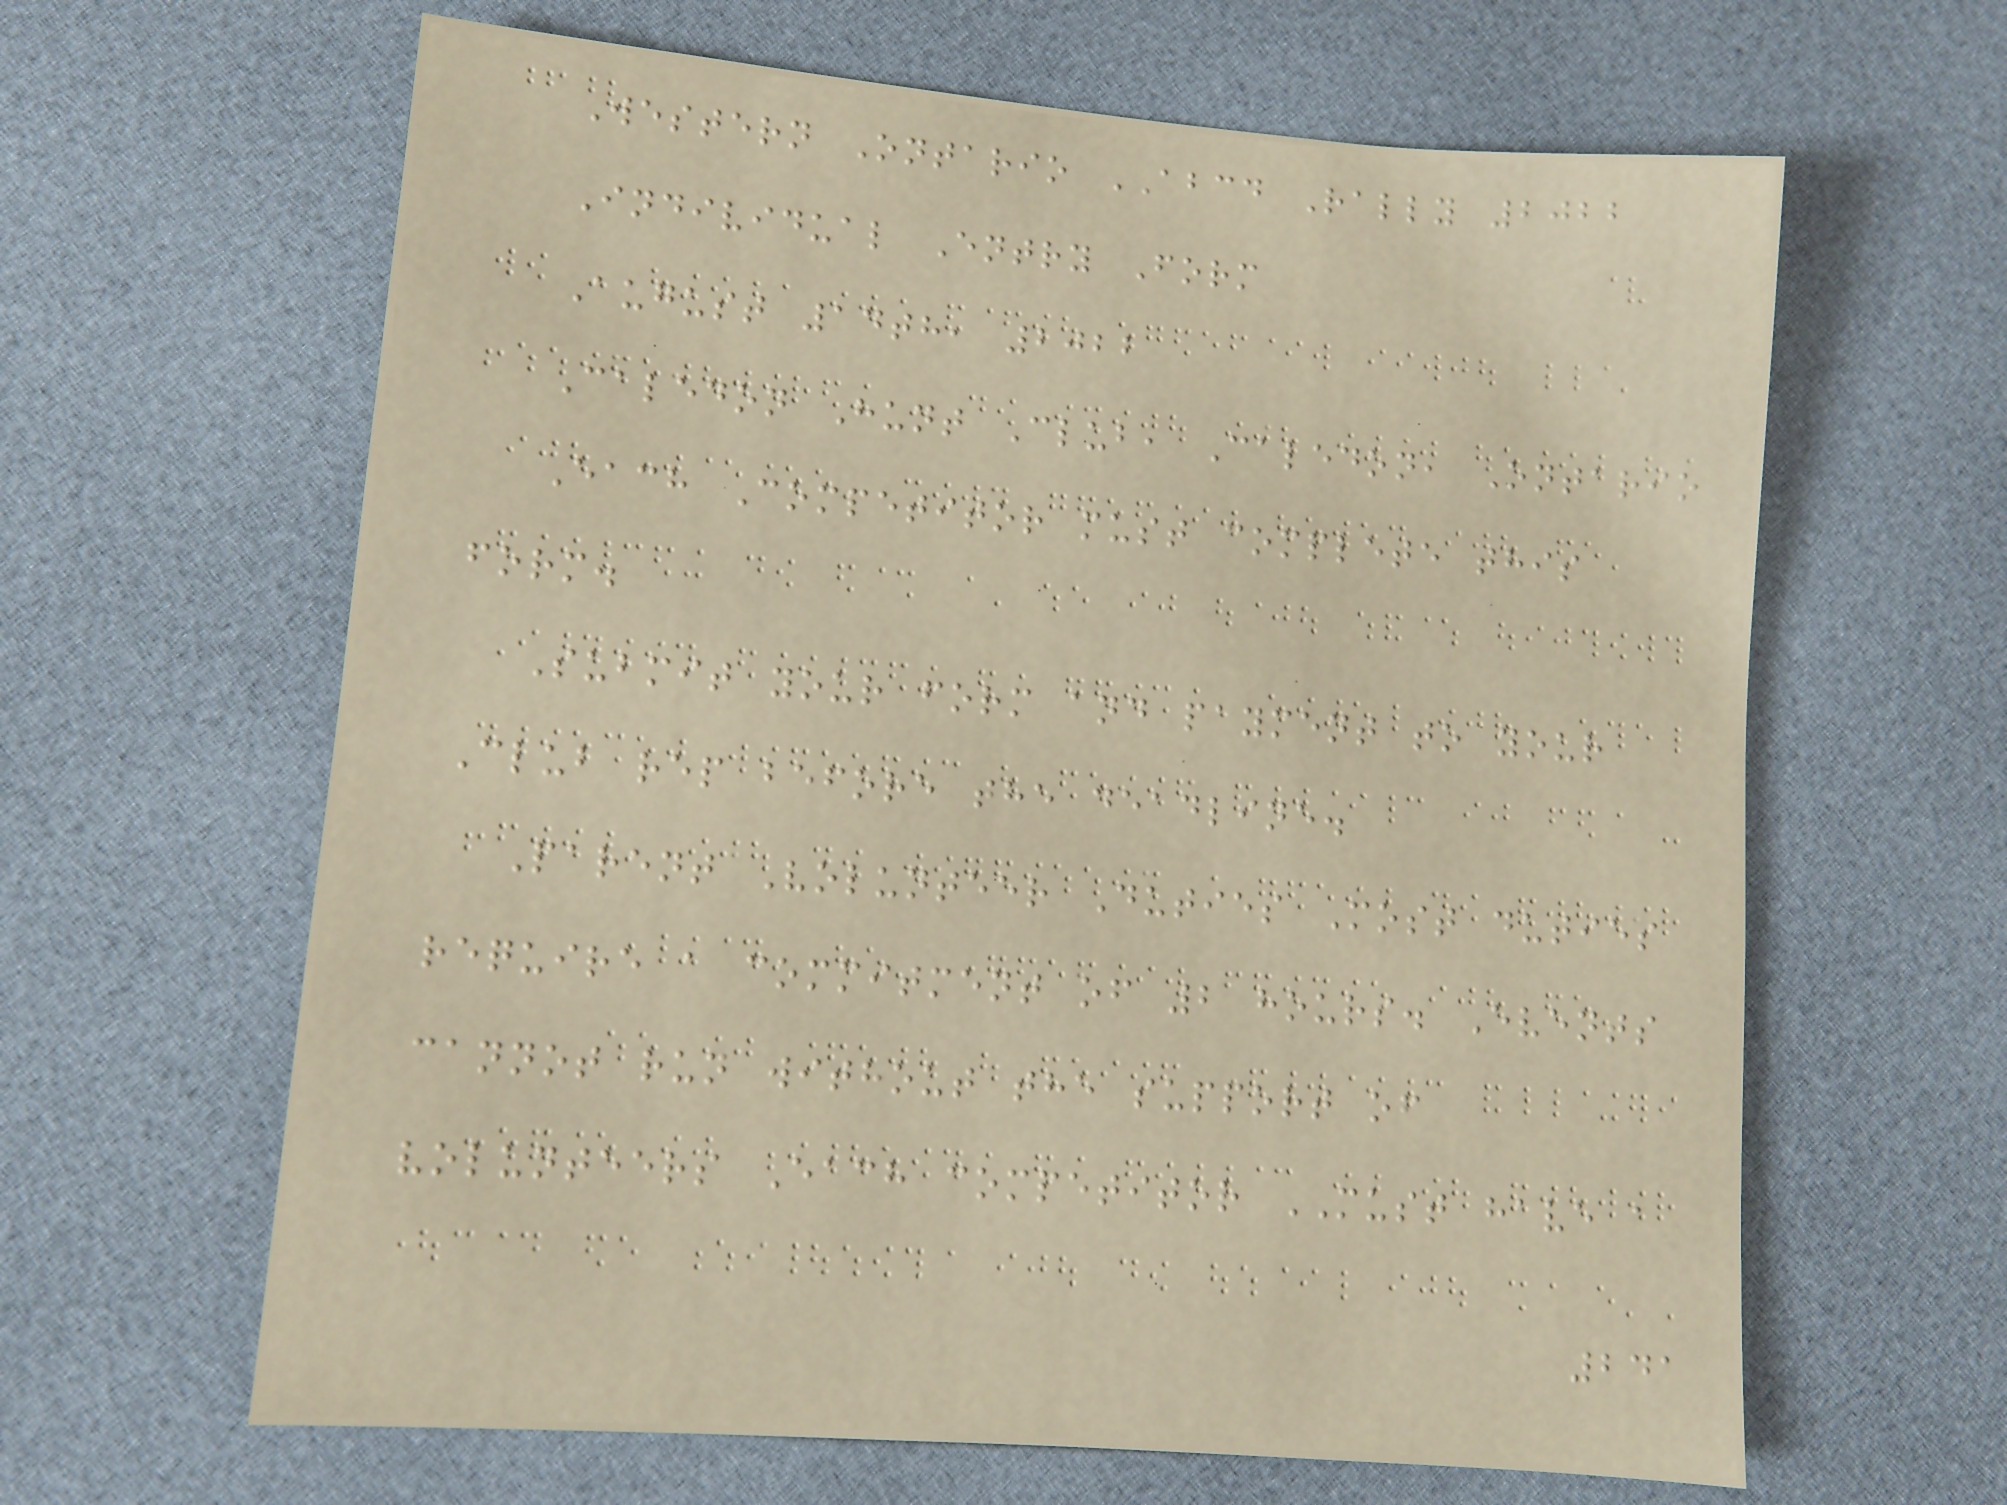Western Ontario ABCD Rally 2022
Individual Entry Form
August 14th, 2022
Caledon Hunt Club, Caledon, Ontario
Each Competitor must complete this
form.
Submit your form and payment to your
Club rep before the deadline.
Parent Volunteer Duties Most duties
require a commitment of 2 hours. Events
cannot run without the support of
volunteers Each competitor MUST have a
241
